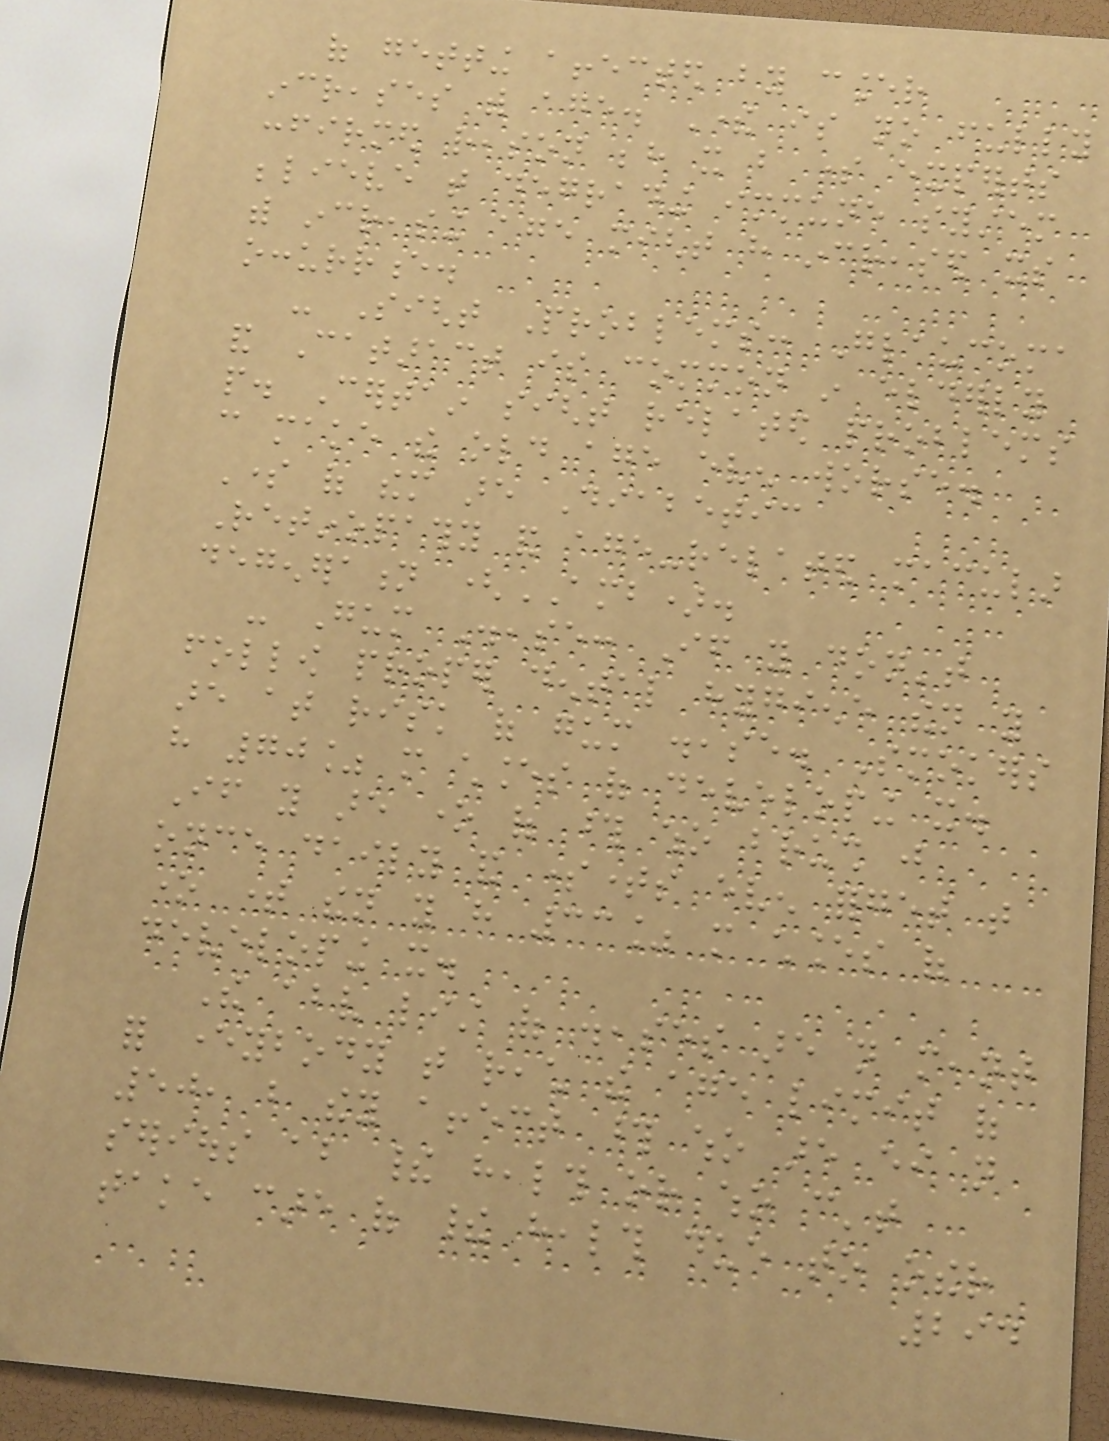of getting affected by cancer
increases with age. There is no fully
confirmed reason behind it but some experts
believe that degrading immune system
with increasing age might have increased its
occurrence.
- Sight Problems: Glaucoma
and Cataract is common in elderly
people. Certain sight related problems
can make the old age even worse.
Some of them are Diabetic
Retinopathy and age-related macular
degeneration (AMB).
- Gum Disease: If you don't
follow proper dental hygiene then you
are at risk of gum disease. Smokers
have 70% more chances of developing it.
If you are one of those who brush just
once daily and sometimes even forget that
one time then you have 33% more chances of
developing it.
The above list of diseases are not meant
for everybody that reach the age limit of
50, but they affect those who are either not
serious about their health or who can't
take care of their health due to other
294
